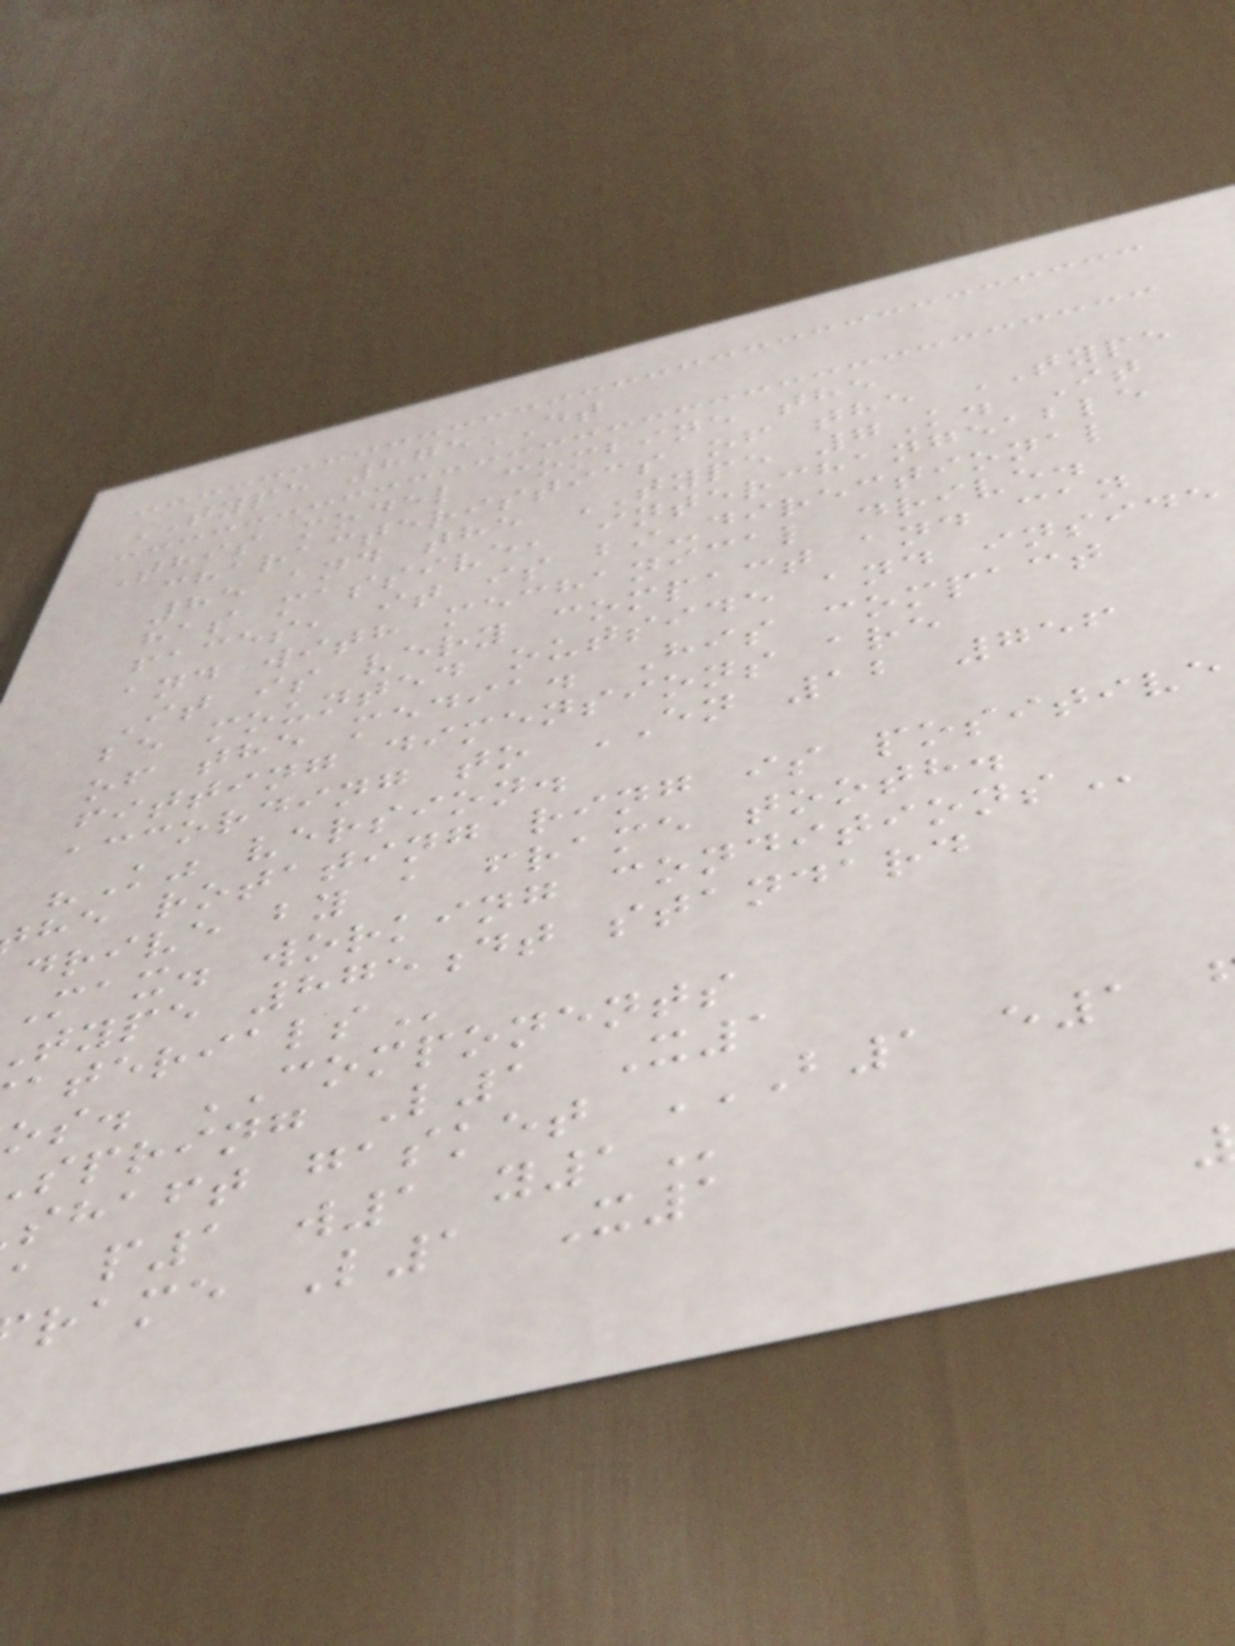TYPE 875DT
This model combine the
characteristics of the TYPE
85 and the TYPE 7K. It
has massive, interchangeable
faces, it is bi-directional
and with mechanical drive.
It is very compact and can
be mounted outside and inside
of the media. His compact
fitting dimensions are
according to EN 12 756
"K" version.
he rotating ring is positive
drive by a frame tooth.
max. working
type 875dt standard
os. COMPONENTS
spring L1 X1
a p1 w1
rame L1 X1
